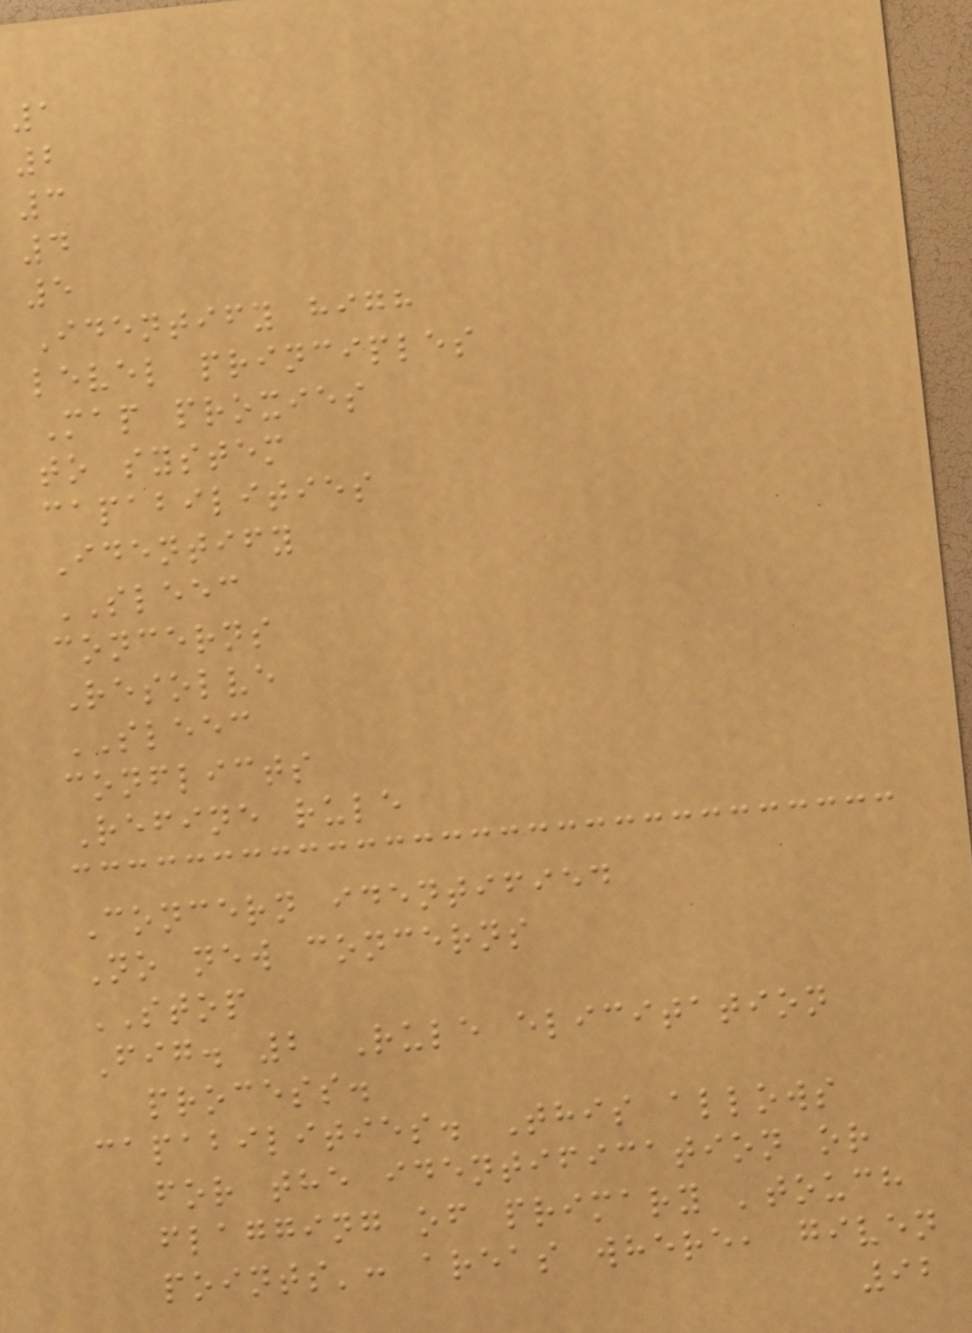1
2
3
4
5
Identify high
level principles
Map proxies
to system
capabilities
Identify
SLEEC
concerns
Resolve
SLEEC
conflicts
Refine rule
Concern identified
No new concerns
STOP
Fig. 2 Rule elicitation
process.
capabilities. This allows
for the identification or
flagging of primary 'touch
points': areas where, given
92
